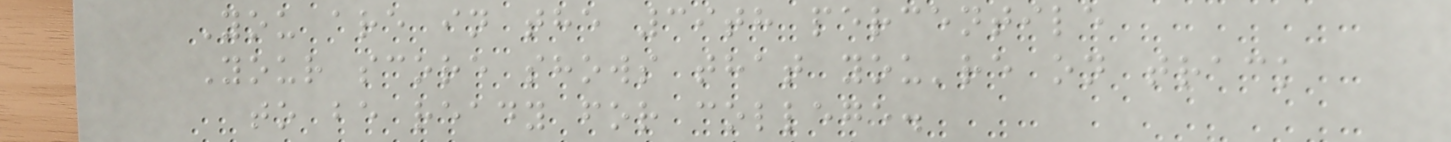You are in the 39th percentile
Your score shows that you're on track
to be ready for college.
